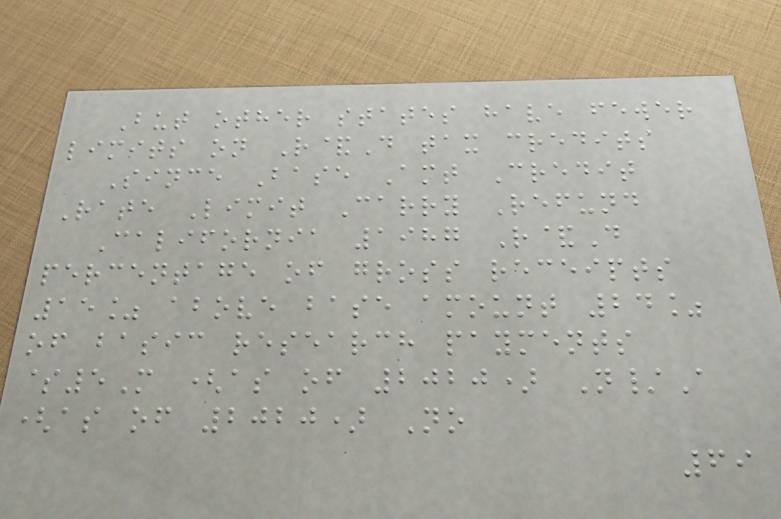But other states have fewer
limits on R&D tax credits
Since Base Amt Credit
Rate Limit Carry Refund
California 1987 R&D
percentage of gross receipts
15% above base amount 24%
of basic research payments
$5M (as of 2020) N/A
(as of 2020) No
69
